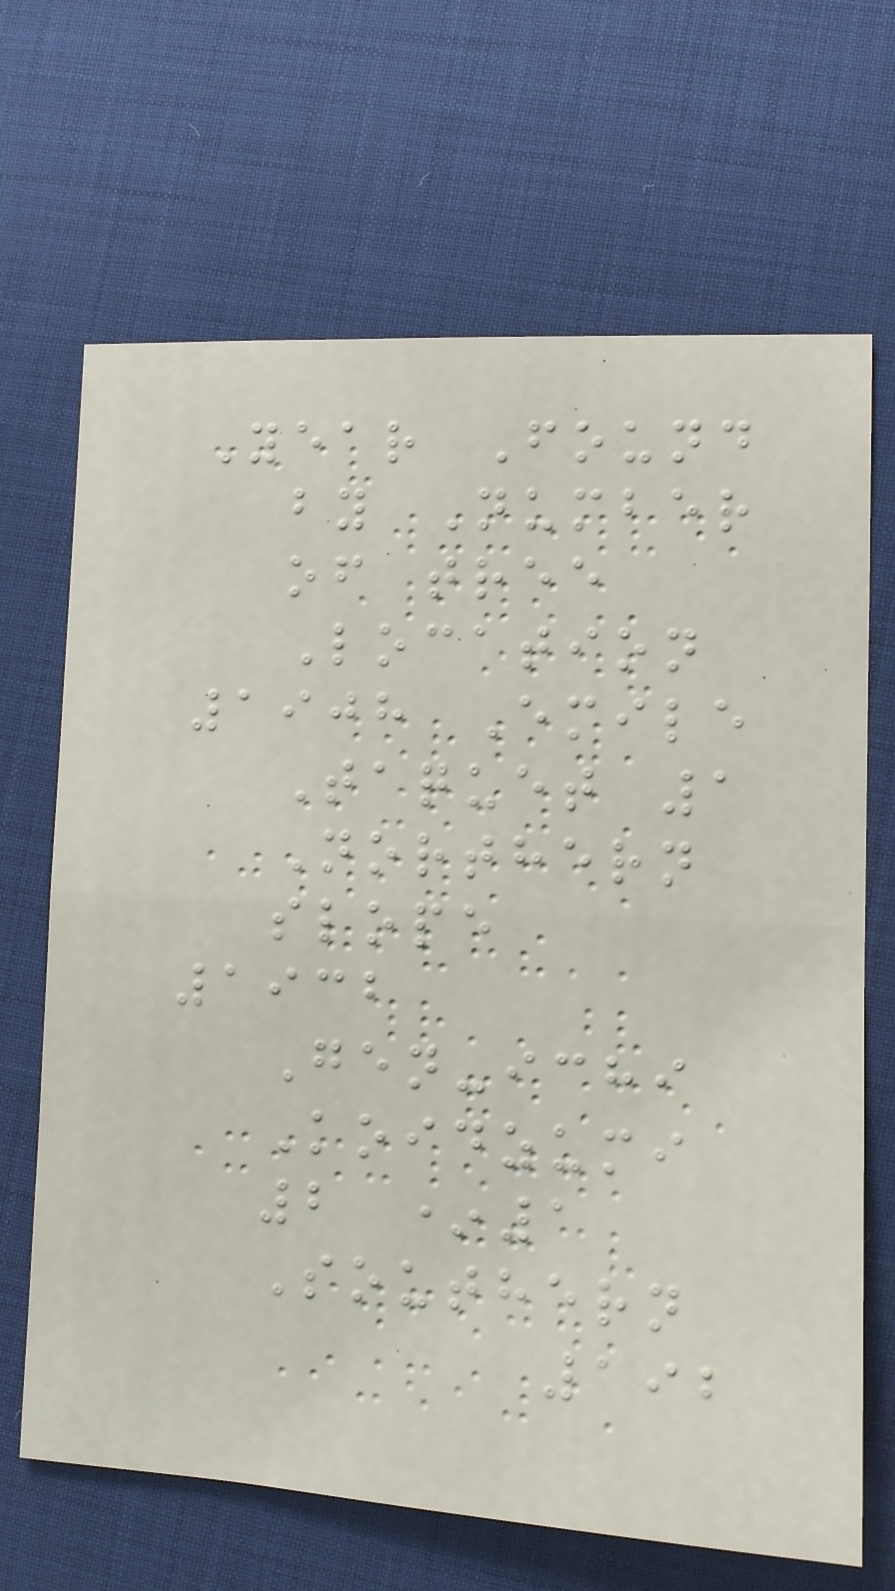Year Found
by Number
of tree
Location
1908 Emile
Taquet 1
Northern
slope
1932
Gen-ichi
Koidzumi
2 *1
Southern
192
